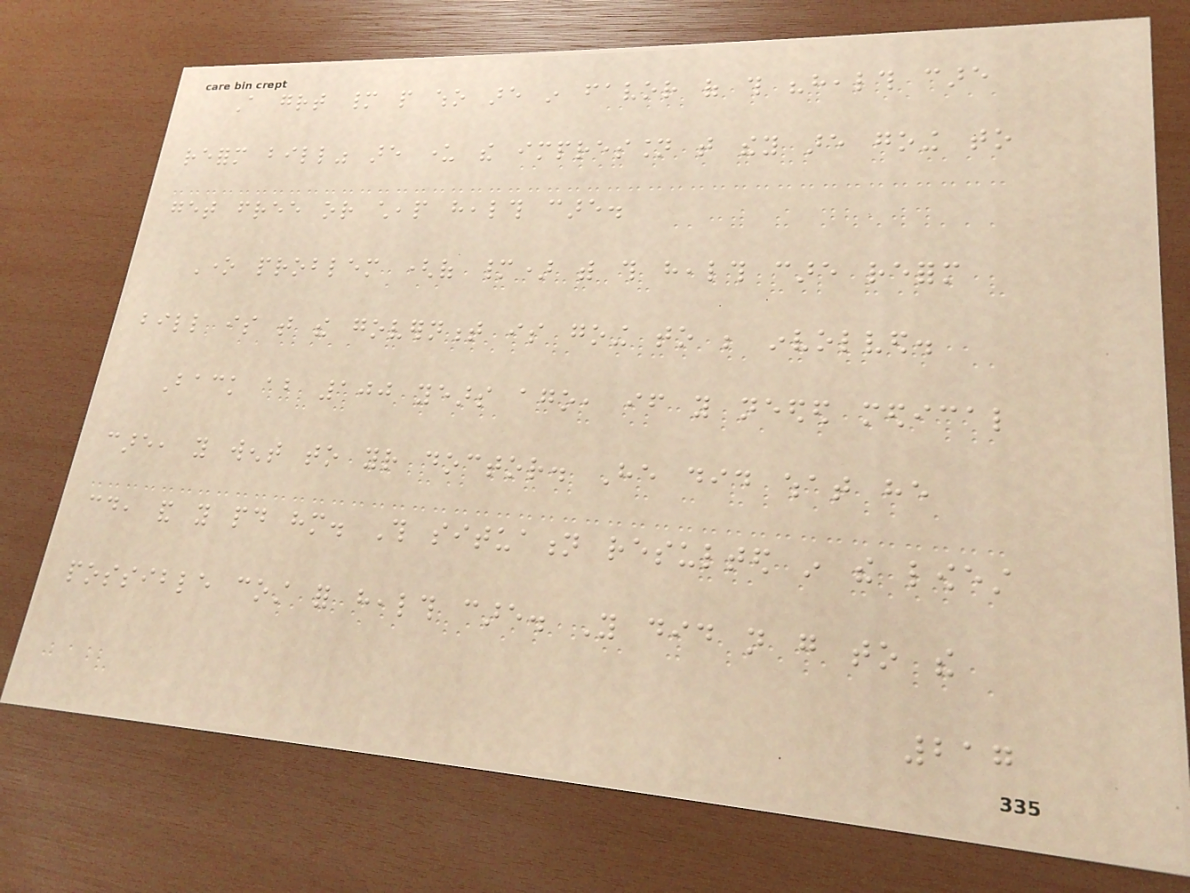A great many people who are in favor of this "health care
reform bill" are under the impression that they are going to
get free or cheap health care.
One problem (of many) with this health care reform
bill is that the government is going to be involved.
Back about 100 years ago, if you needed medical
care, you went to your doctor. He did what he
could, and you paid him. This situation resulted in the lowest
possible cost for health care. You did not go to the
217
